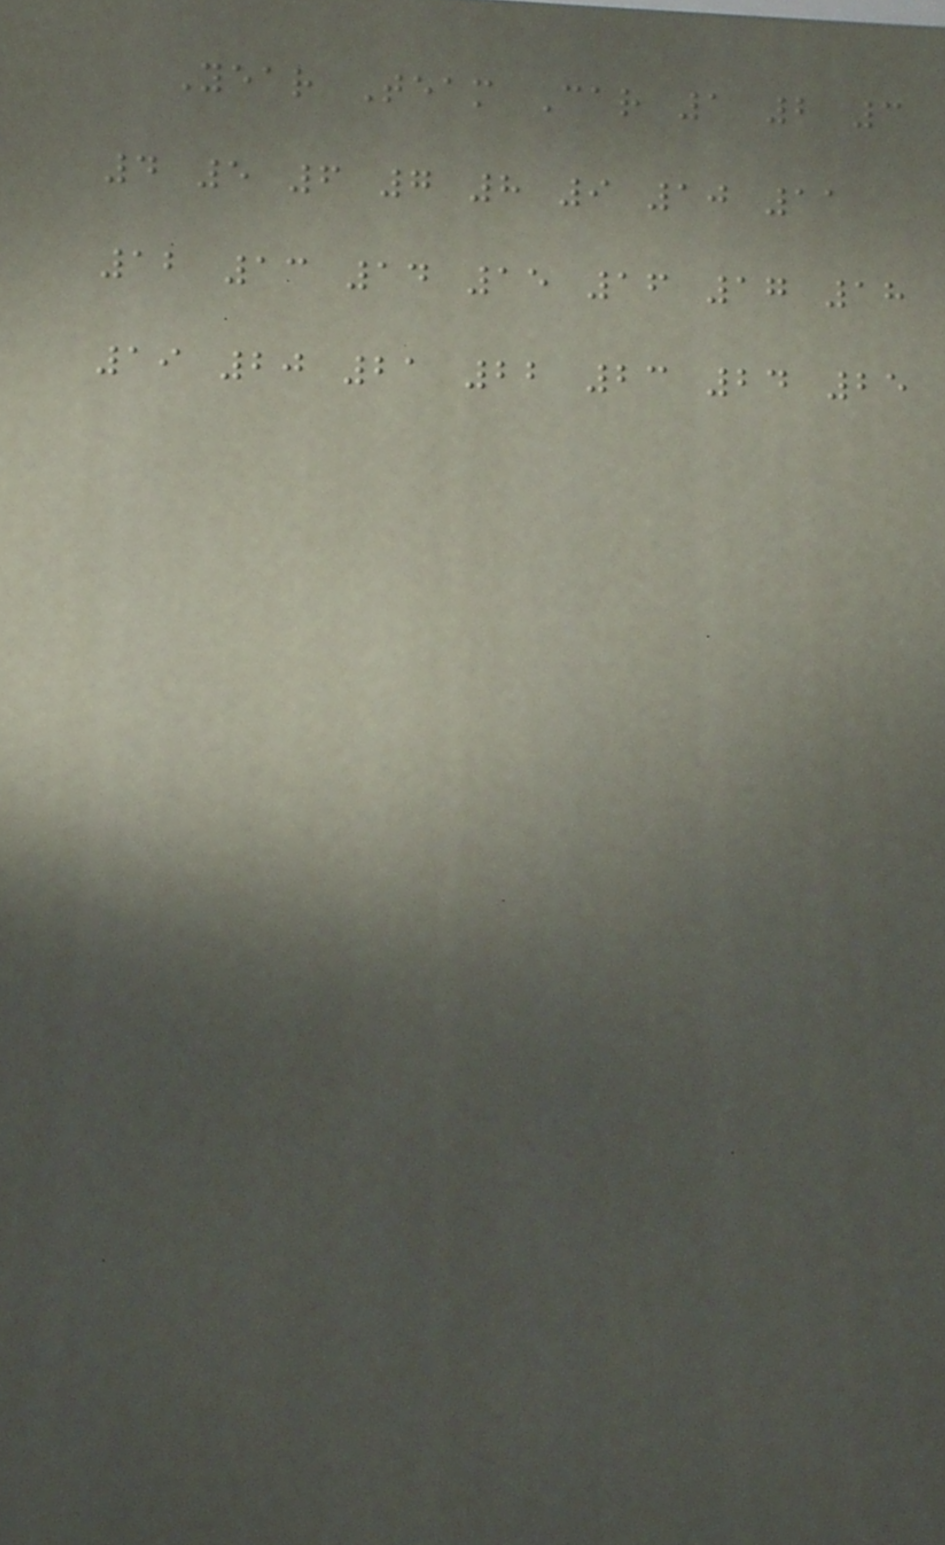Year Team Car 1 2 3
4 5 6 7 8 9 10 11
12 13 14 15 16 17 18
19 20 21 22 23 24 25
